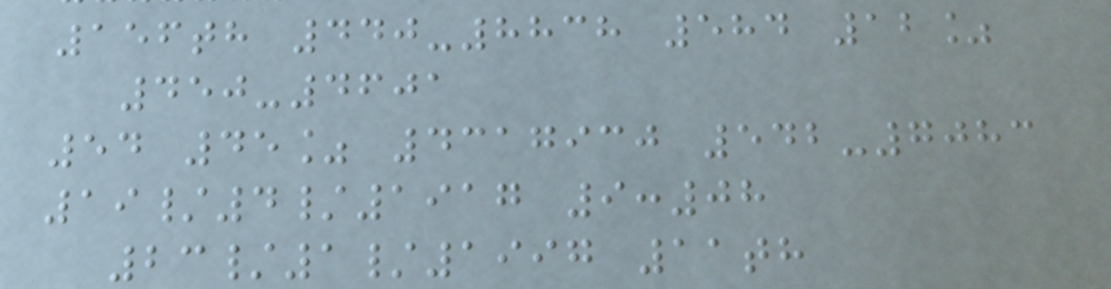156th 440-8838 584 12%
450-4601
54 45% 4317930 542-7083
19/4/1917 9:08
23/1/1997 11th
